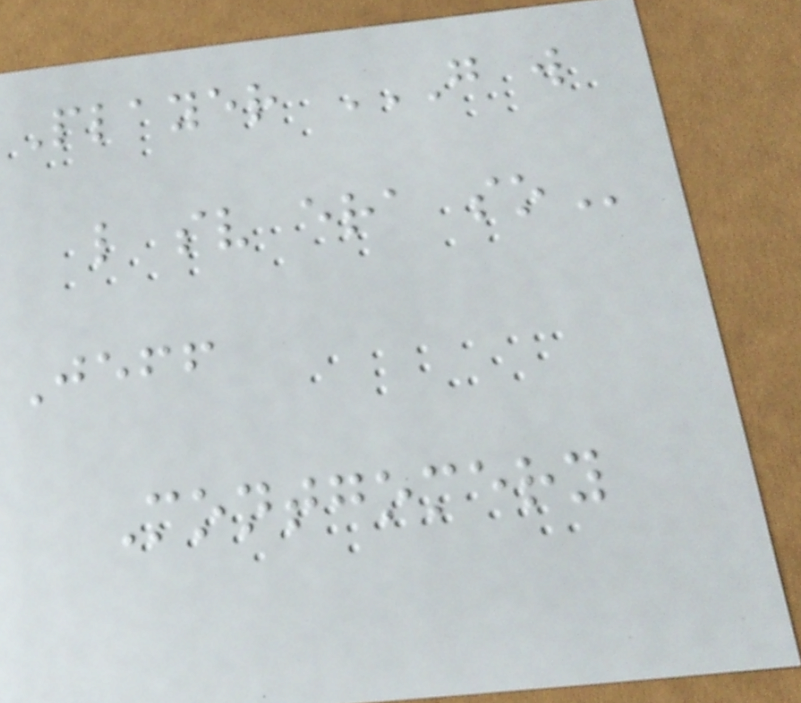Player G W
L SV ERA SO
Jeff
Montgomery
